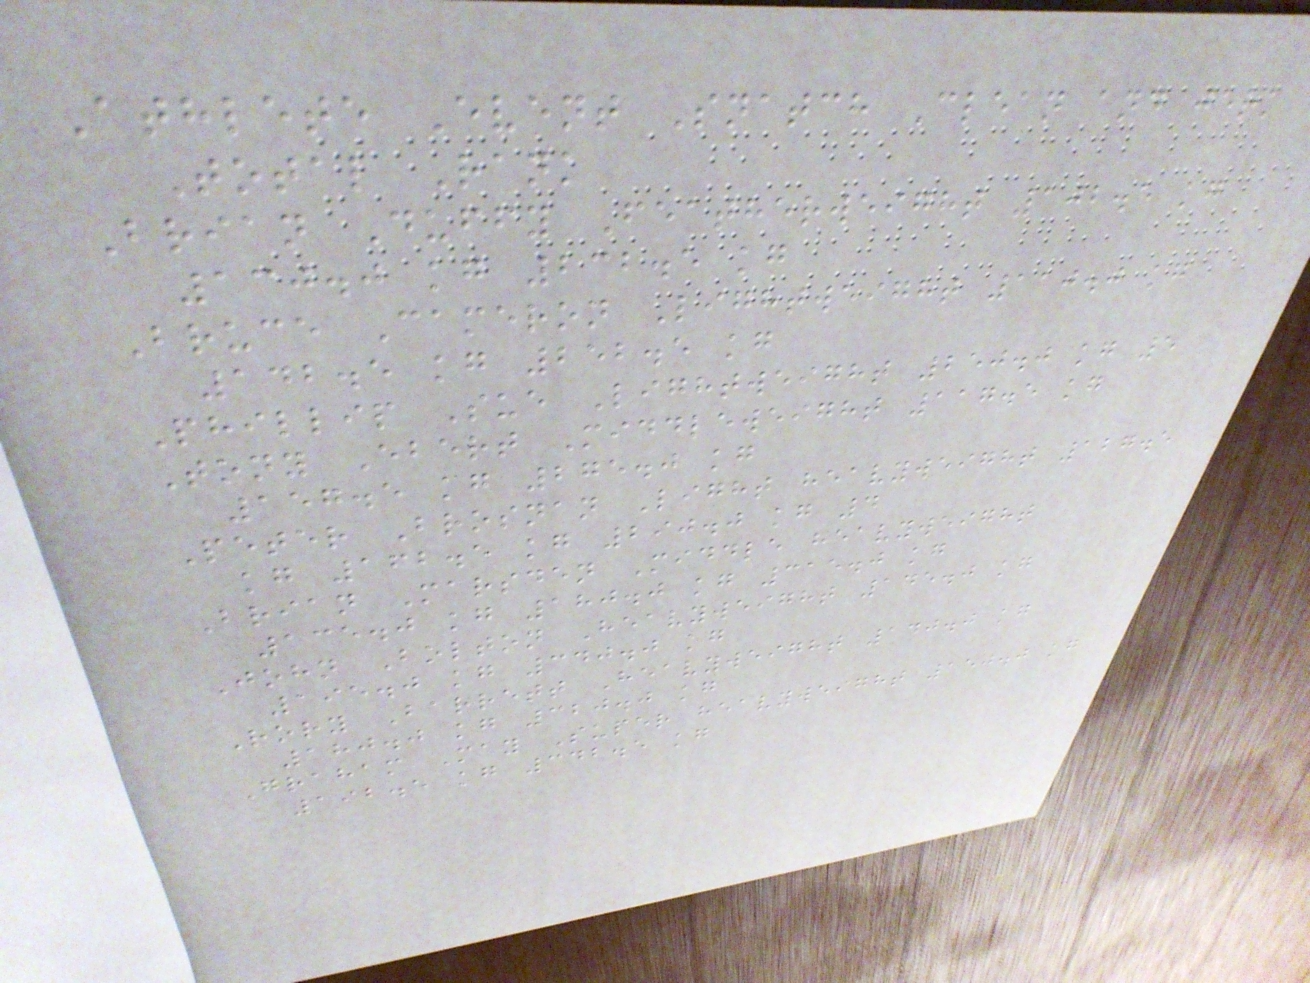Athlete Event Snatch Clean and jerk
Total Rank
Brian Duffy Featherweight 102.5 kg
130.0 kg 232.5 kg
Bruce Cameron Lightweight 110.0 kg
142.5 kg 252.5 kg
Phillip Sue Lightweight 250.0 kg 5
Tony Ebert Middleweight 117.5 kg
157.5 kg 275.0 kg
Peter Brosnan Light heavyweight 127.5
kg 162.5 kg 290.0 kg 4
Brian Marsden Middle heavyweight
135.0 kg 180.0 kg 315.0 kg
John Bolton Heavyweight 145.0 kg
195.0 kg 340.0 kg
Rory Barrett Heavyweight 140.0 kg
180.0 kg 320.0 kg
Graham May Super heavyweight 150.0 kg
192.5 kg 342.5 kg
